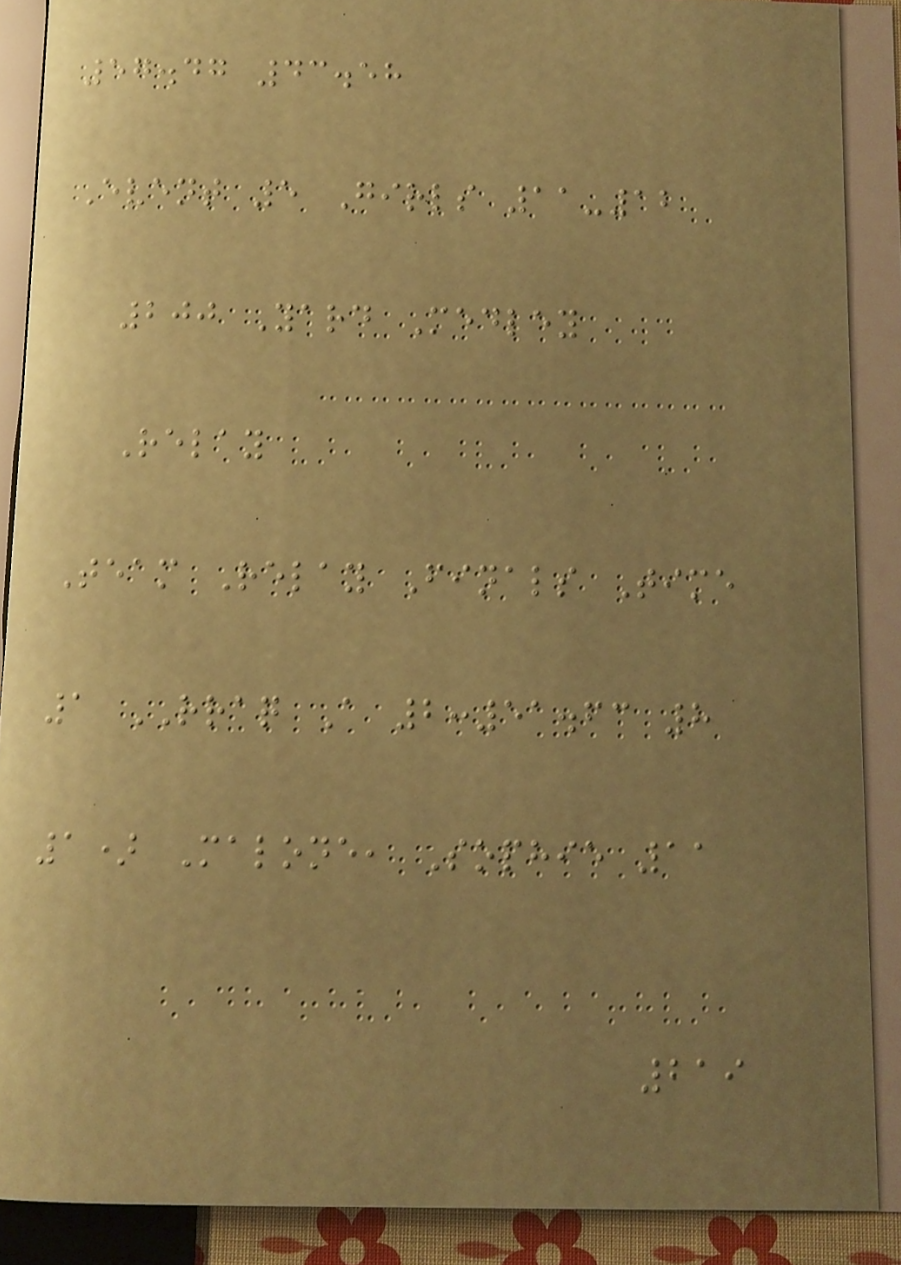57.47 43.58
Event 5 Girls 11-12
200 Yard Medley
Relay
Team Relay Finals Time
1 RRAQ A 2:51.63 8
1) Malone, Sophie 11
219
